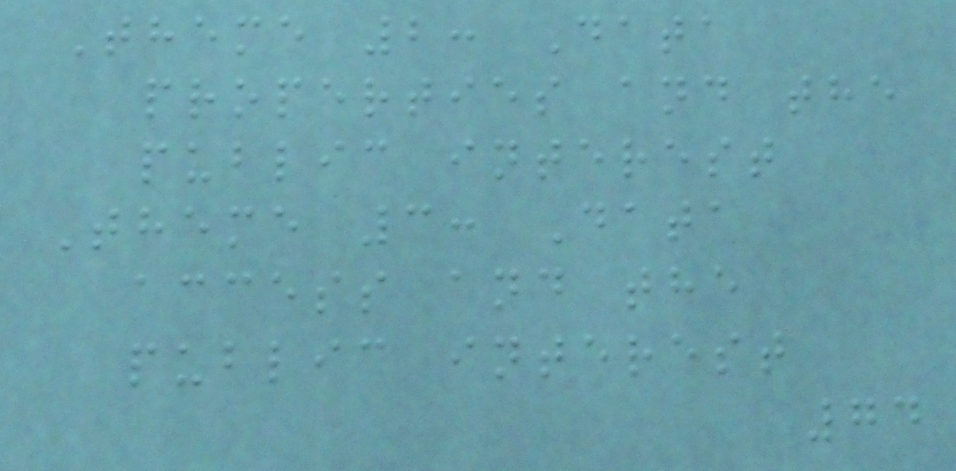Theme 2: Data
properties and the
public interest
Theme 3: Data
access and the
public interest
74
